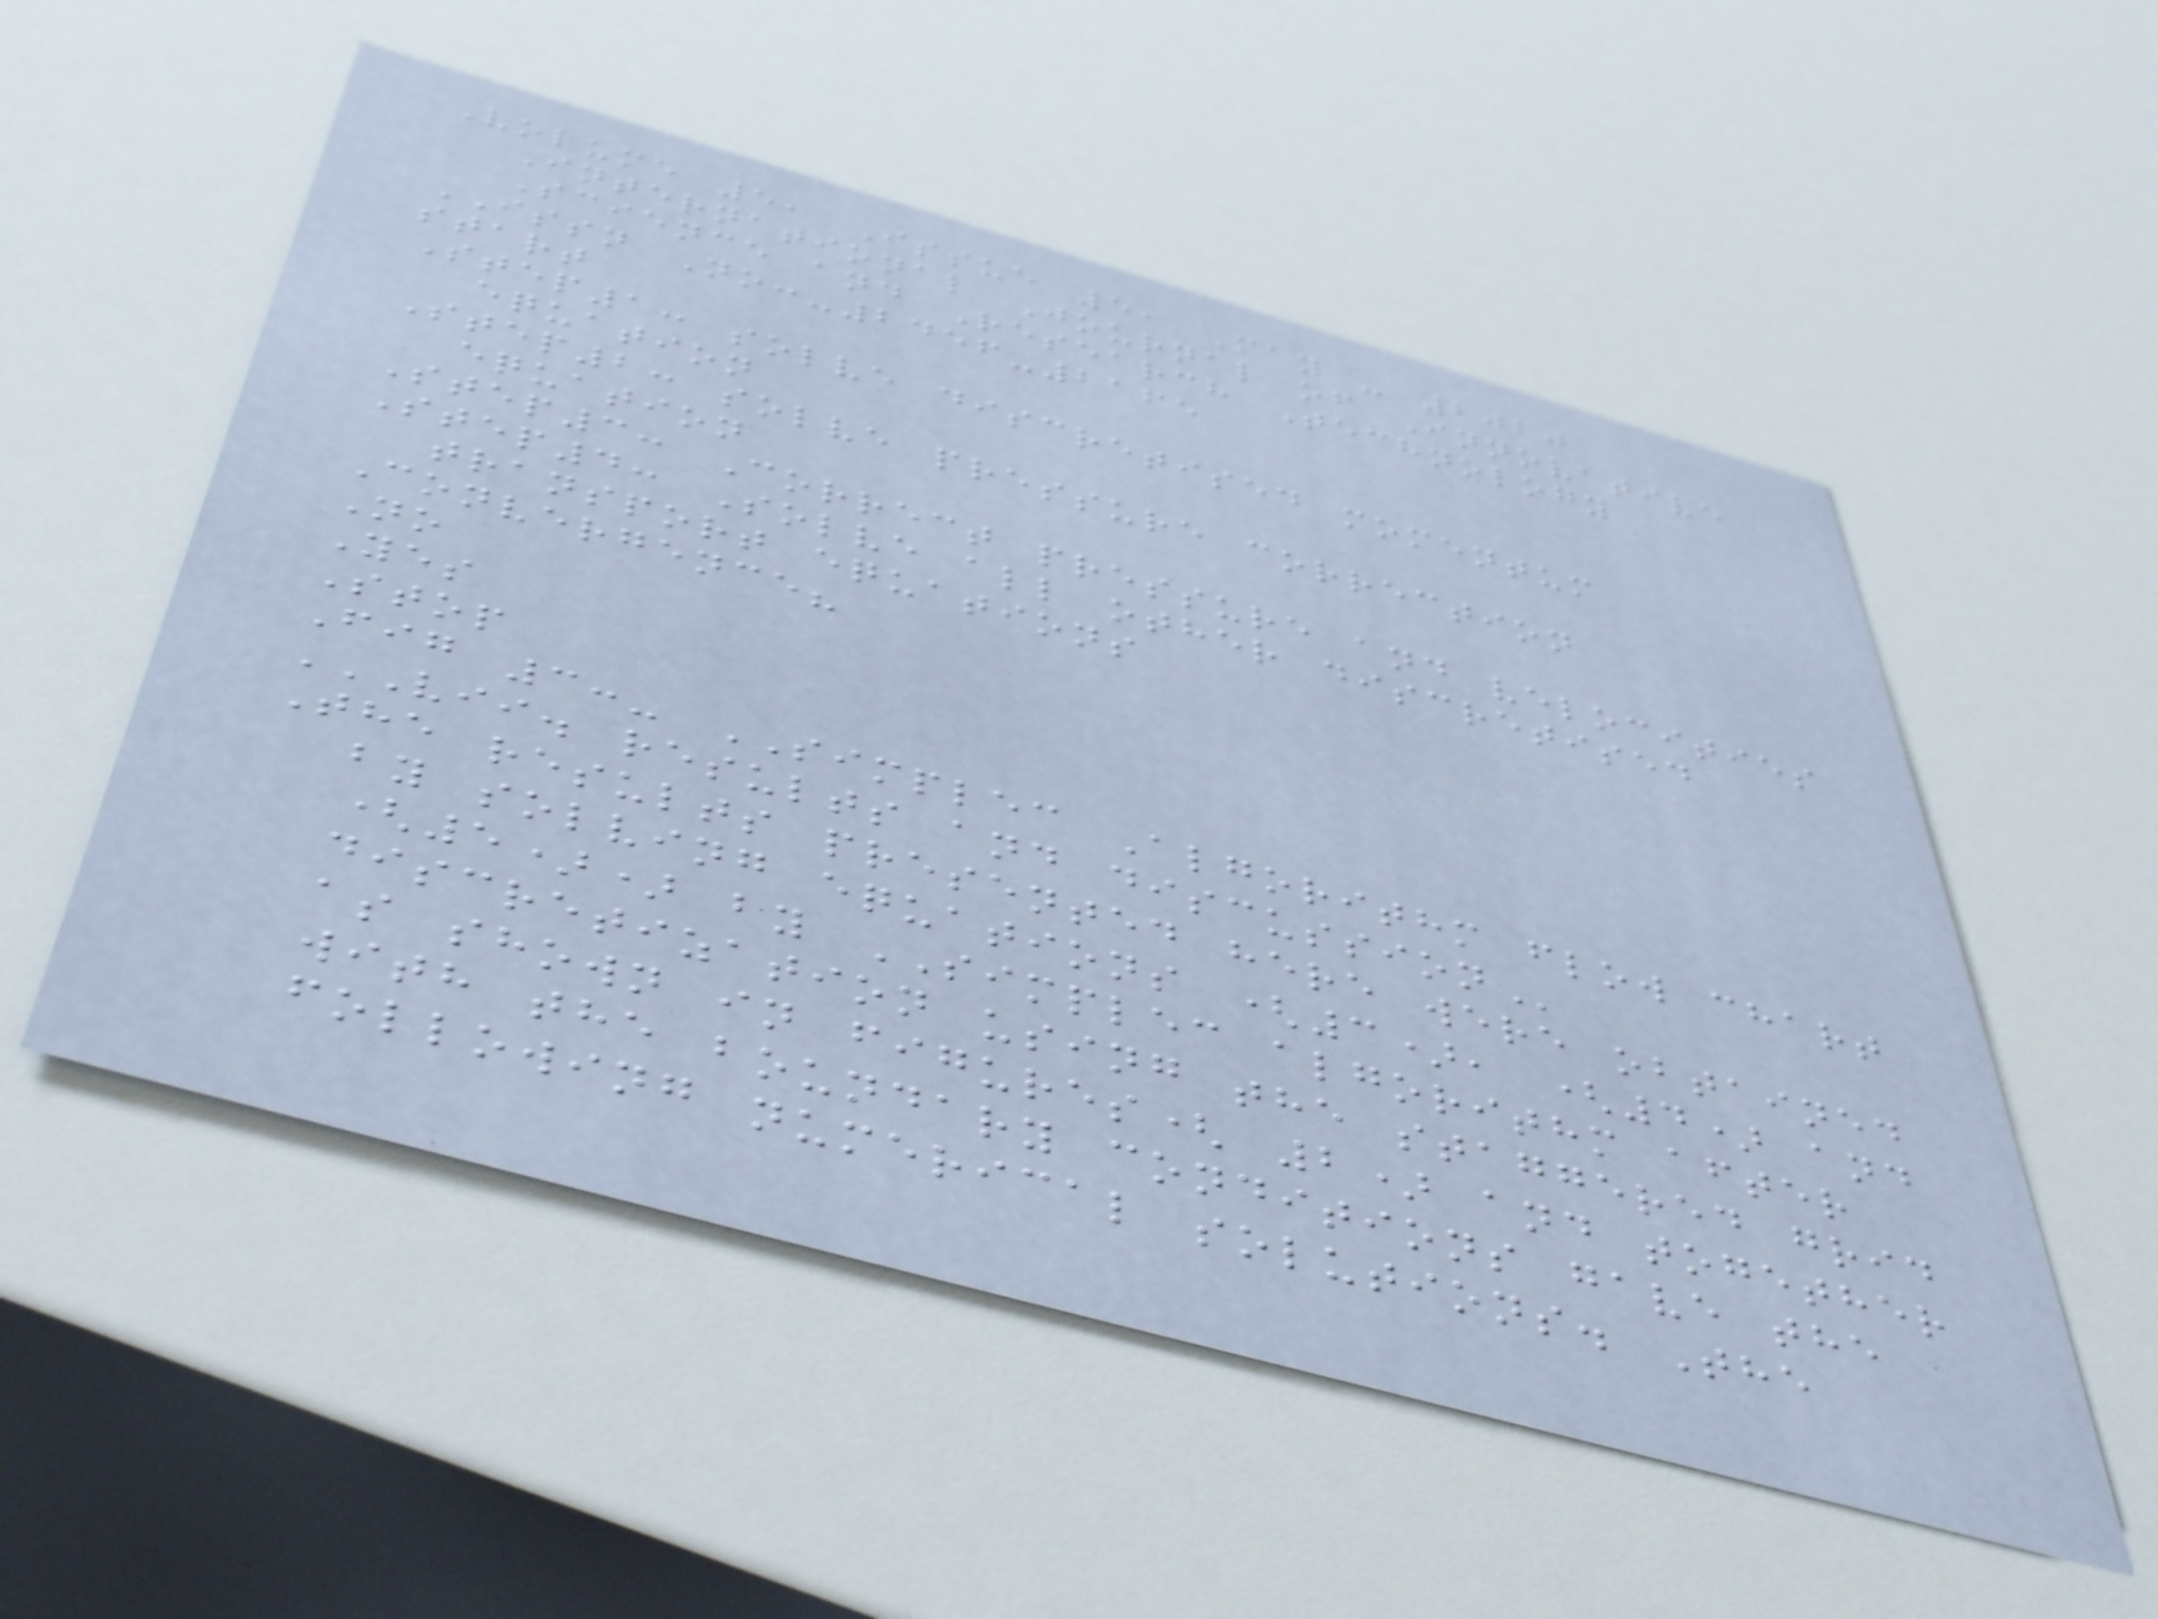Volume 5, Issue 5, May - 2020
International Journal of Innovative
Science and Research Technology
ISSN No:-2456-2165
start
Step1: solve discretised momentum
equation
Step2: solve pressure correction
equation
Step3: Correct pressure and velocities
Step4: Solve all other discretised
transport equations
Convergence?
No
Yes
Stop
Fig 3:- SIMPLEC Algorithm flow chart
VII. RESULTS AND DISCUSSION
The results presented here were obtained
by solving equations (3), (4) and
(5)) by SIMPLEC algorithm after
discretization using the staggered grid
as shown in figures( 2) and together
with the boundary conditions gave the
following numerical solutions. The
